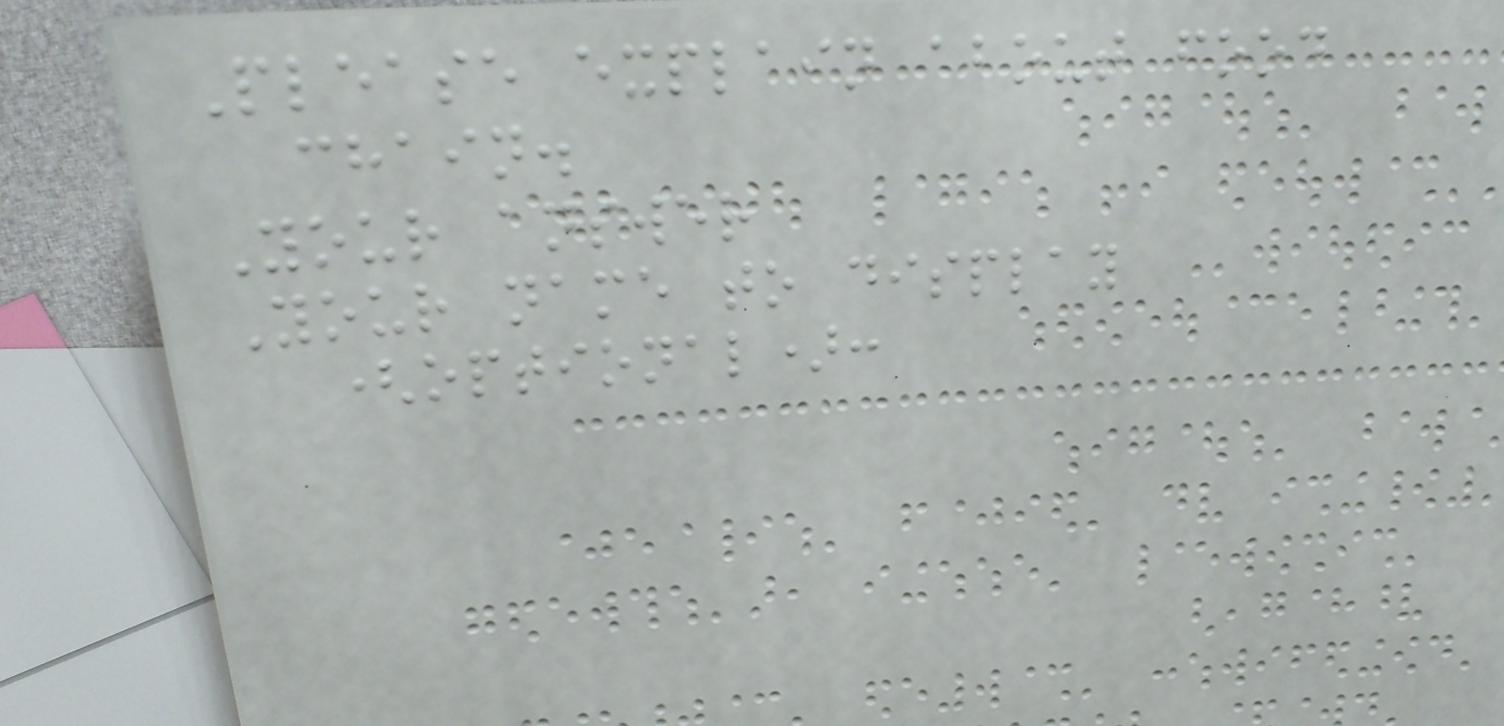Please explain about food
chain.
Your answer
Your name to display
(optional):
